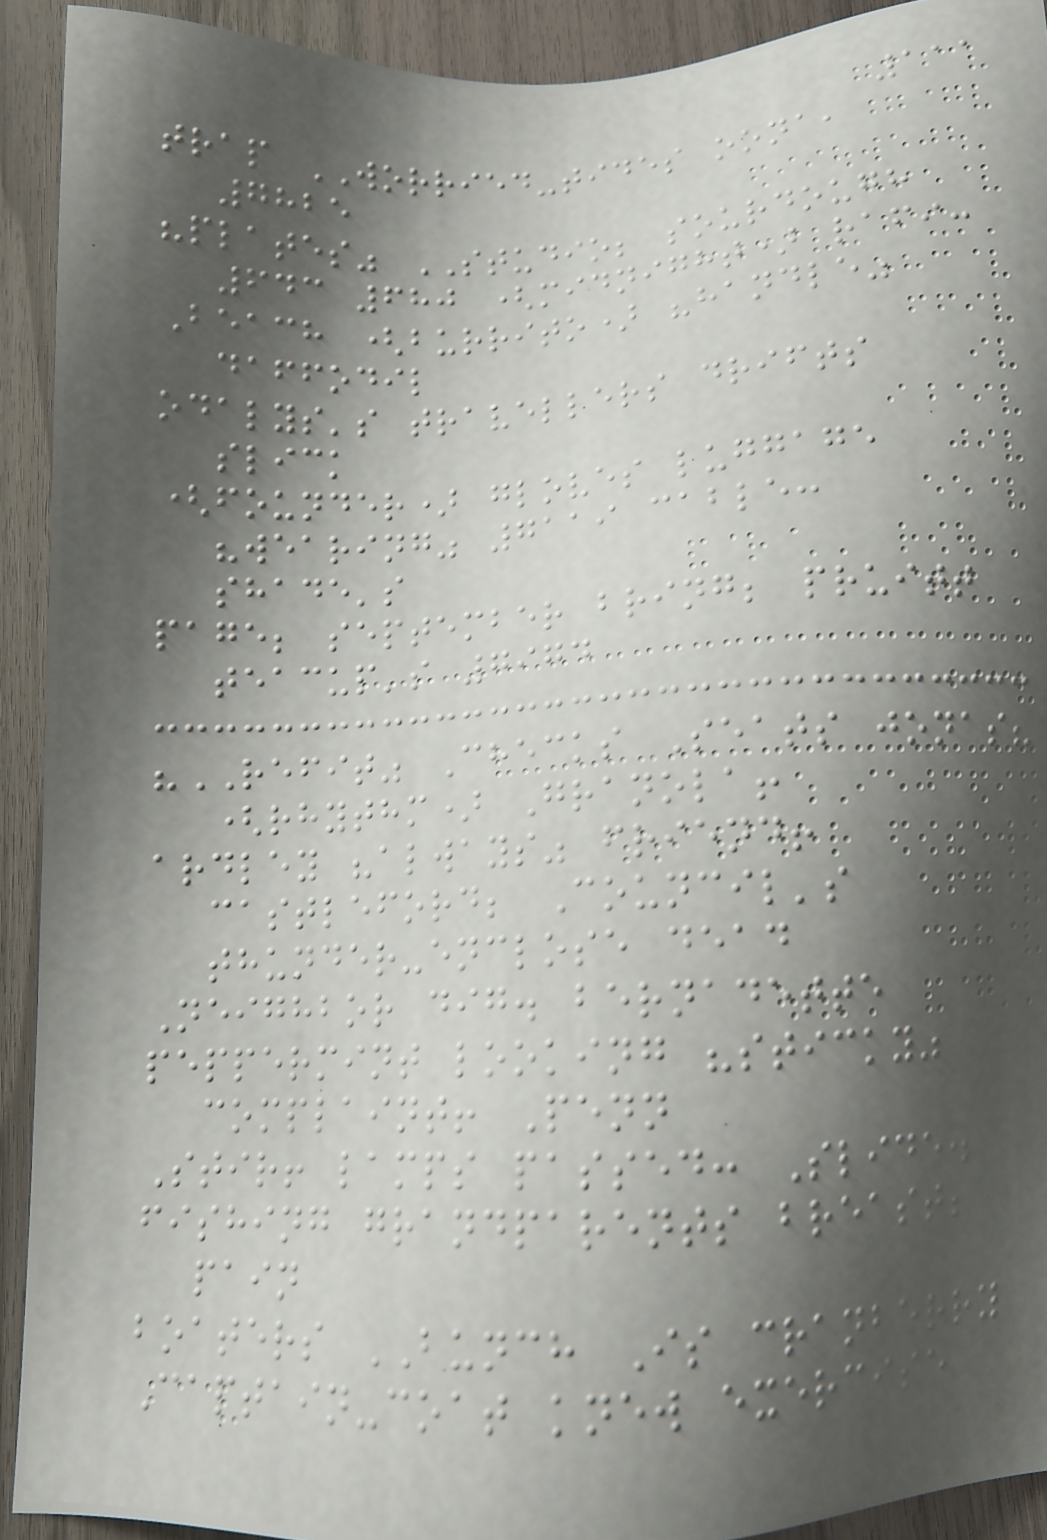111
trap WORRIED-tides oona,
7825
"plates" STUDIO; sourdough
643 680 (midnight) rafi:
Beach (burrito) "handle"
daffodil
odalys's travellers drifts
slick
(founder) gloves luggage
"wearing" 7119 cable:
shade's
page; september bring; pruitt
teacup's 7974
"REFIT" Checks Seats jonas?
(rhythm) Granola!
ardley "always" friend!
castleford; Council's
thunder-enclose dead
Neighbor dig. bernadette
peppermint looking "sticky"
complaint! Penn
Stir! lamps passed: Slide.
fishing grandparents breast;
pain
boaters BUNCH Is cranberry
Captain-coat knew exercise
